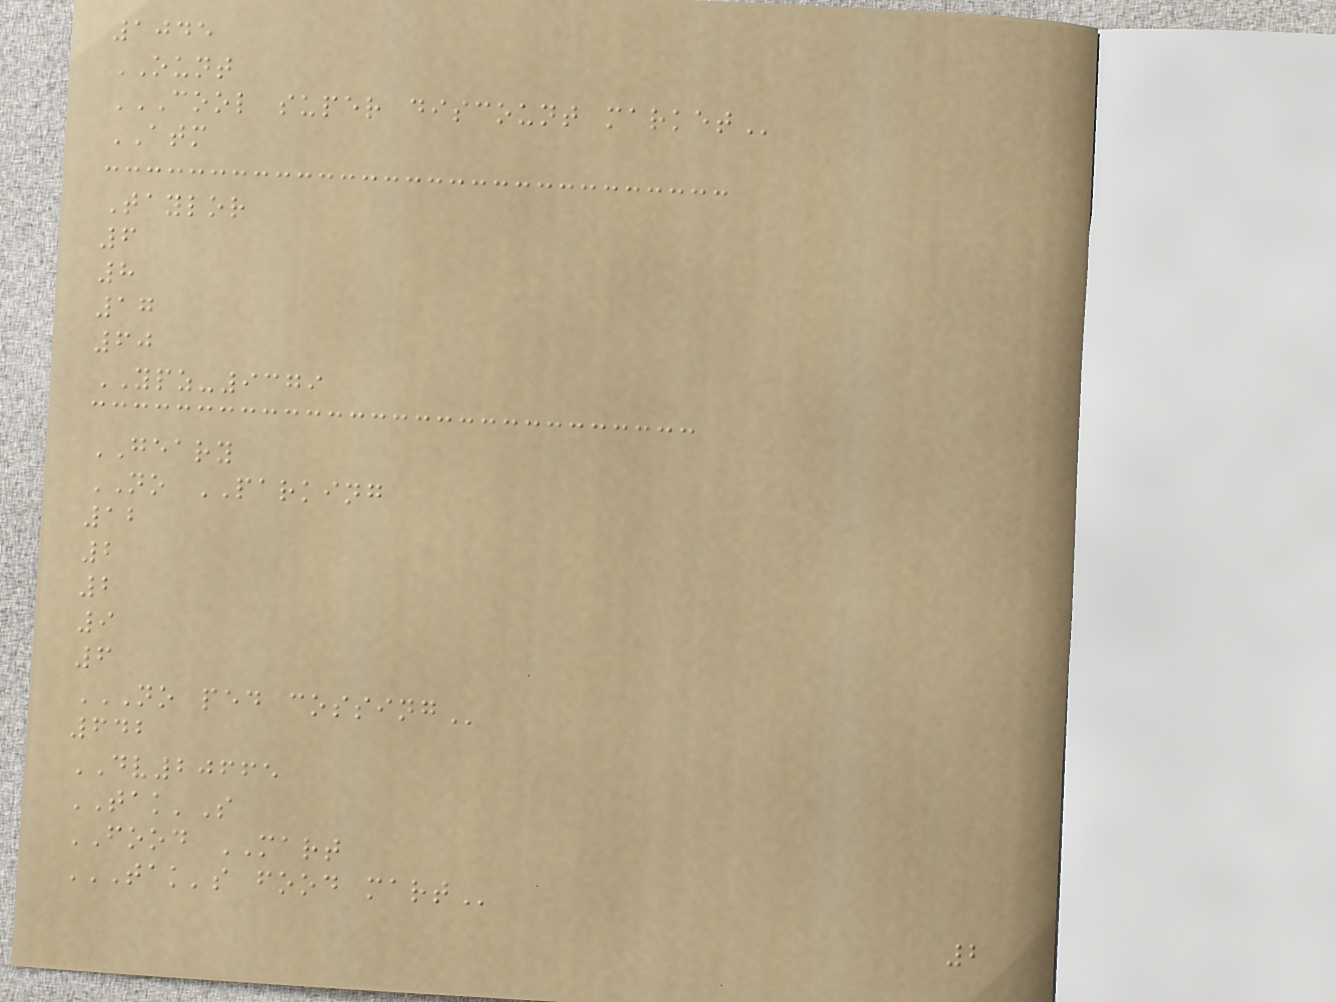1045
OUNT
COOL SUPER DISCOUNT MARKET
ATM
Taylor
6
8
17
60
YPZ-9379
GEARY
NO PARKING
12
2
2
9
6
NO PED COSSING
642
DV20665
TAK'S
FOOD MART
TAK'S FOOD MART
2
